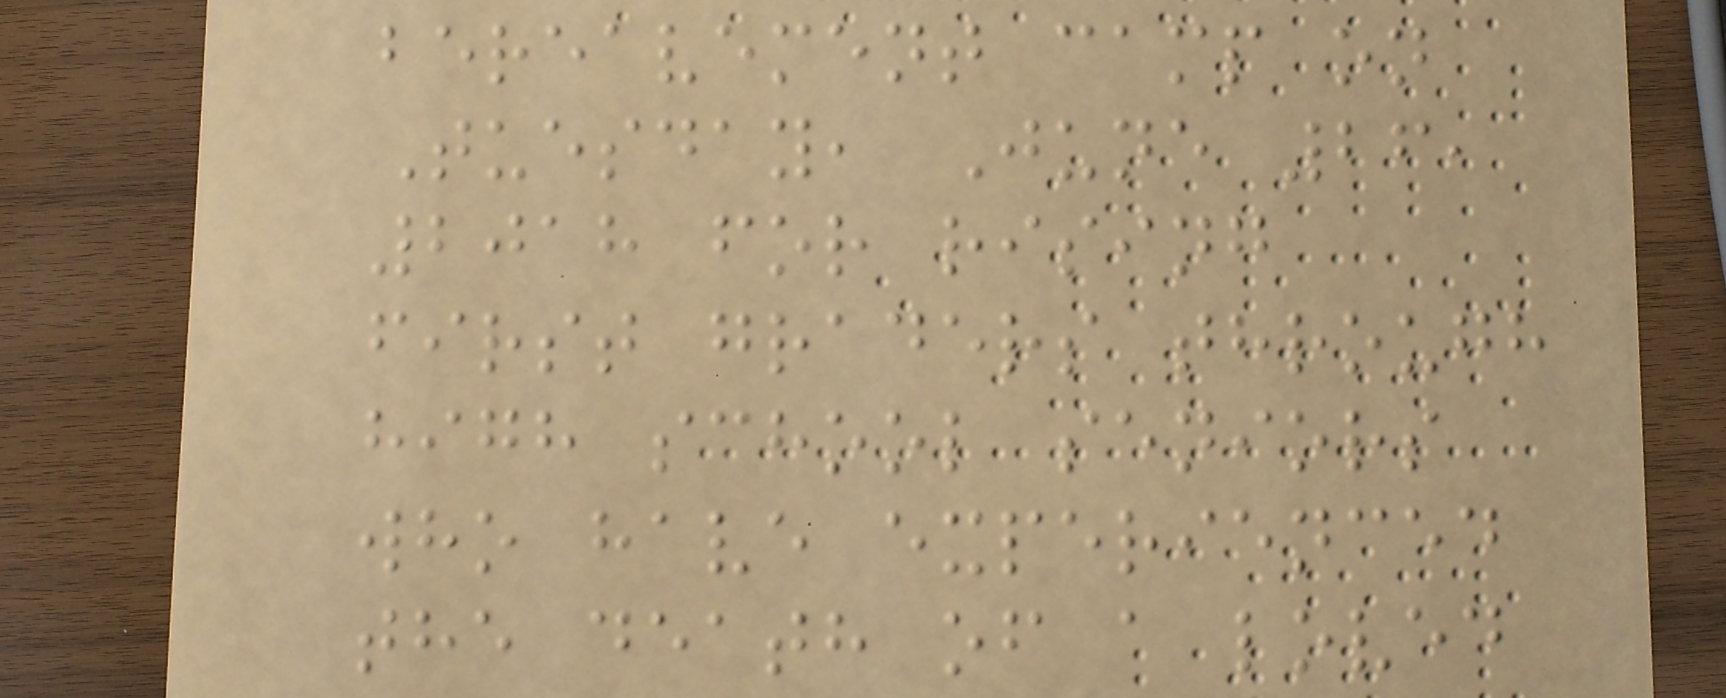bereavement camp on
Tuesday, June 26,
2018 for rising
first graders through
high school seniors
who have experienced
the death of a loved
